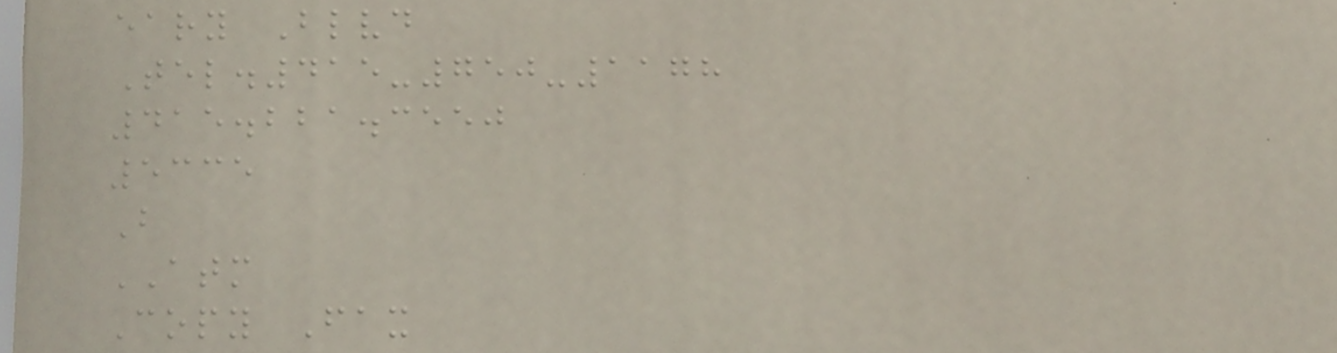eary Blvd
Tel.415-750-1178
415.221.3550
5335
B
ATM
Copy Fax
